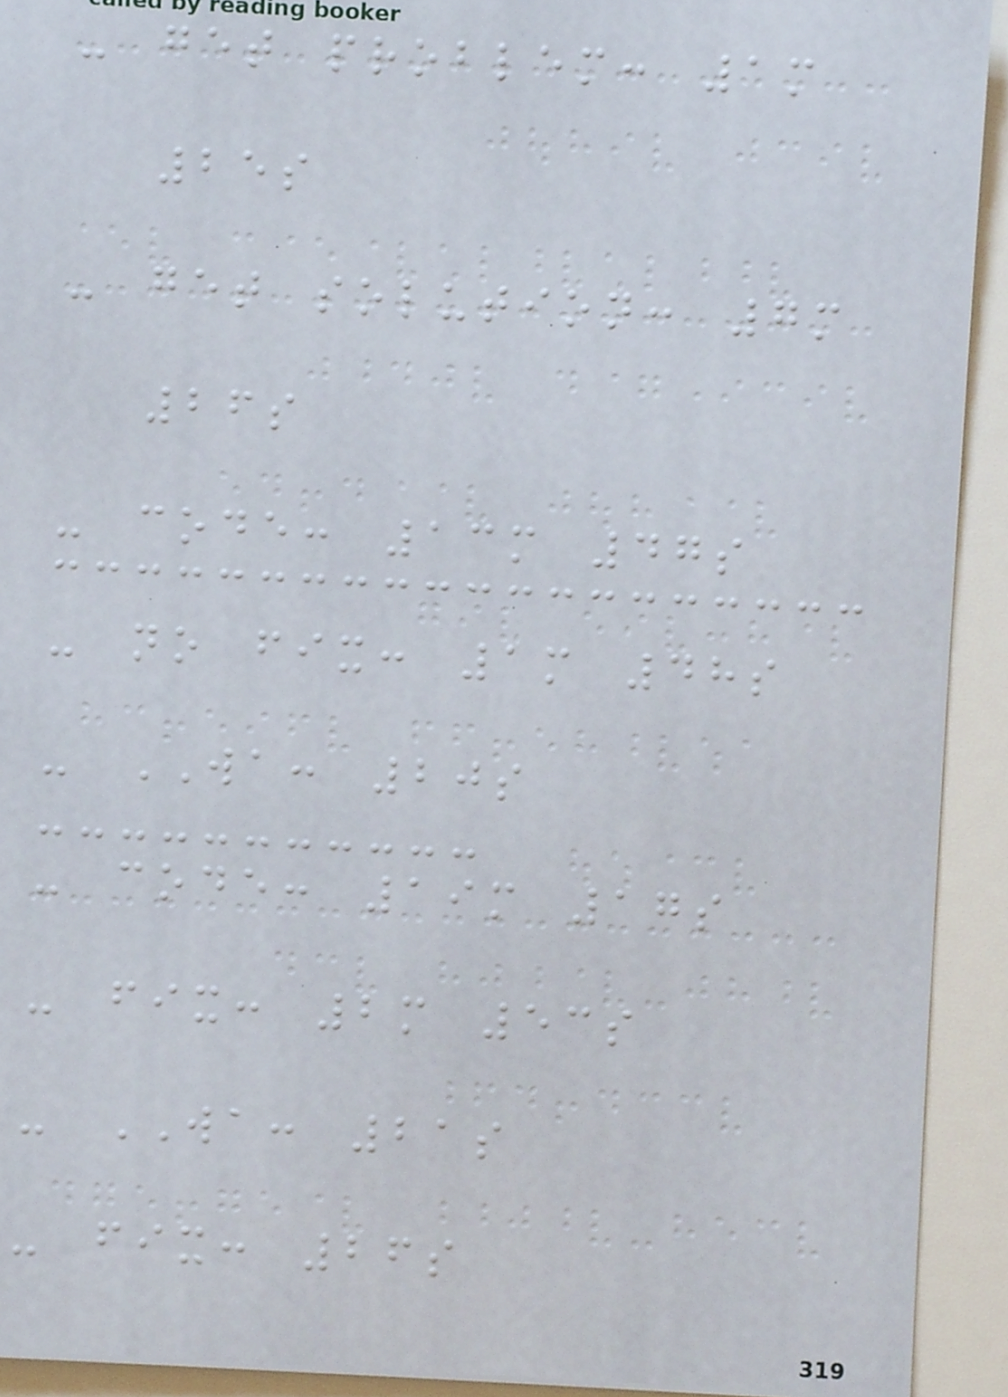- get problem: 1m
25s
- get solution: 7m
26s
- code: 13m 47s
- no fix: 1m 48s
- WA: 20s
- code: 19m 17s
- fix: 2m 53s
- WA: 21s
- fix: 26s
